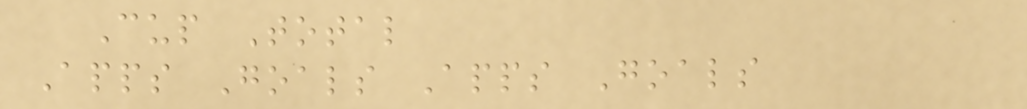Cup Total
Apps Goals Apps Goals
